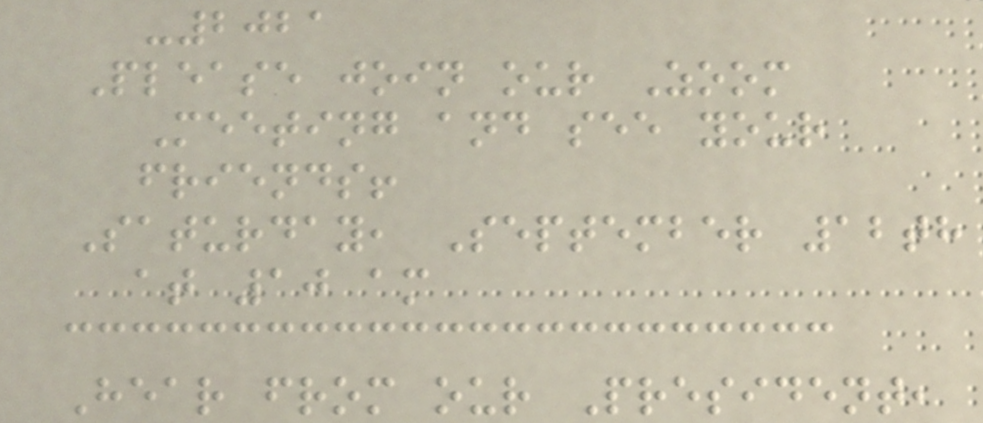-2021
Please join our Zoom
Meeting and see your
friends!
Saturday, September 12th
at 10 am
Hear from our President,
